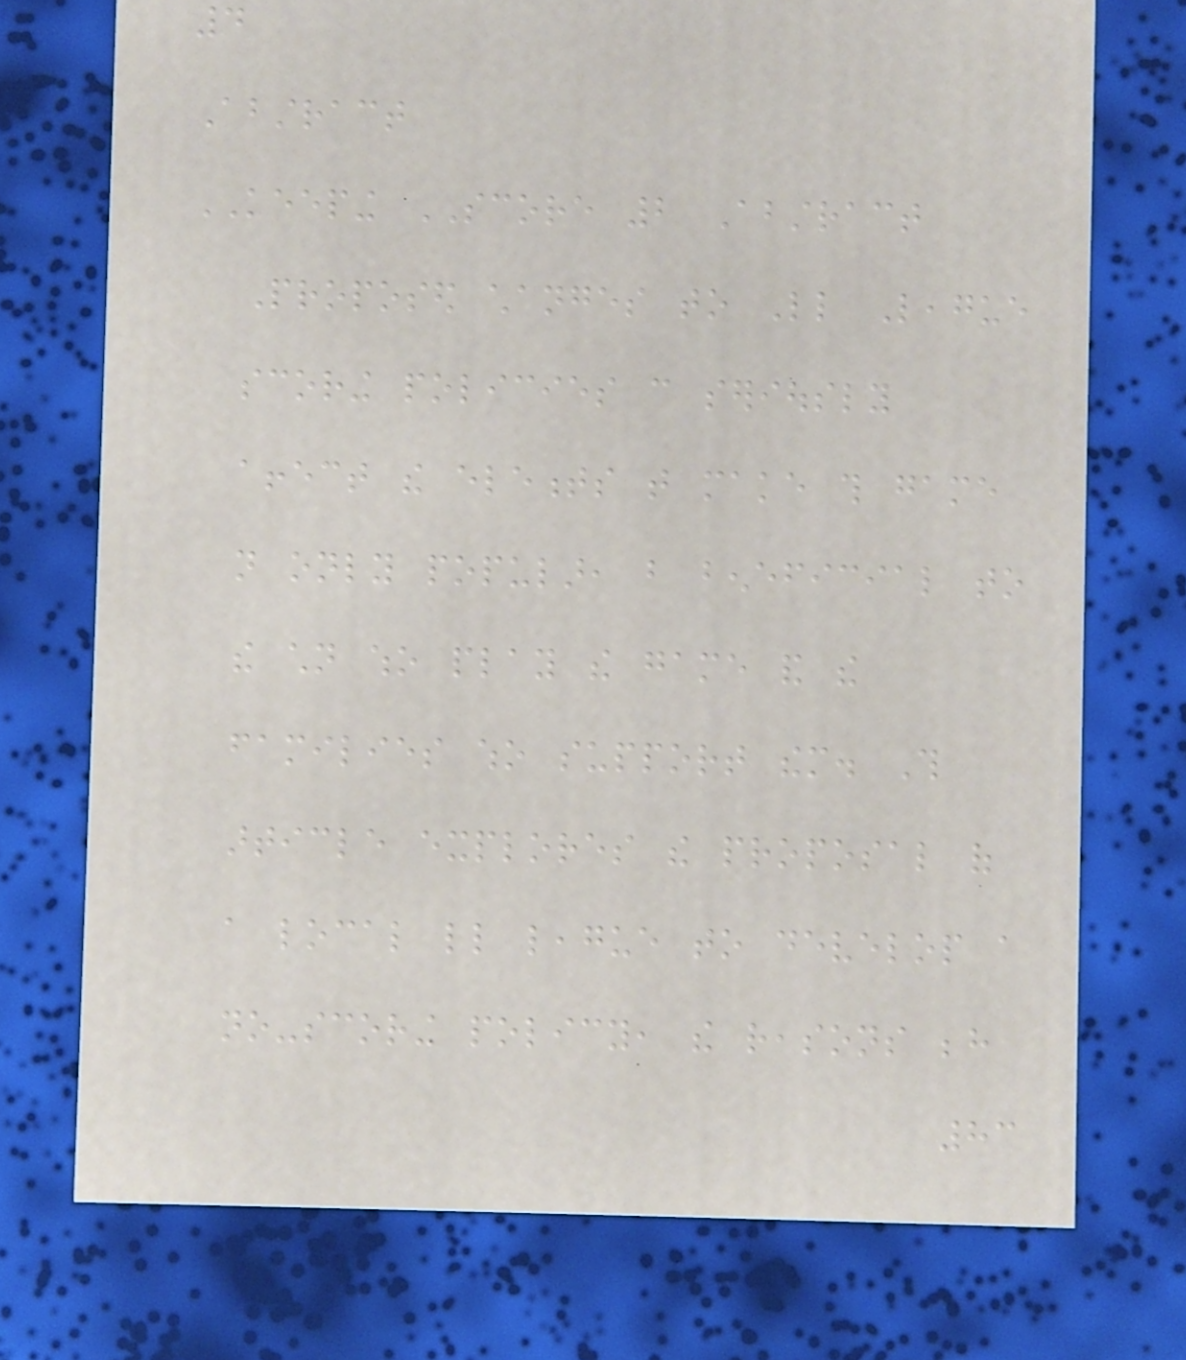4
Abstract
KEEPING SCORE 2 Abstract
Proposed changes to Little League
scoring policies can seriously
affect the elements that make this game
not only popular, but beneficial to
the children who play the game and the
families who support them. This
article explores the proposal of
a local little league to develop a
no-scoring policy, the reasons behind
83
